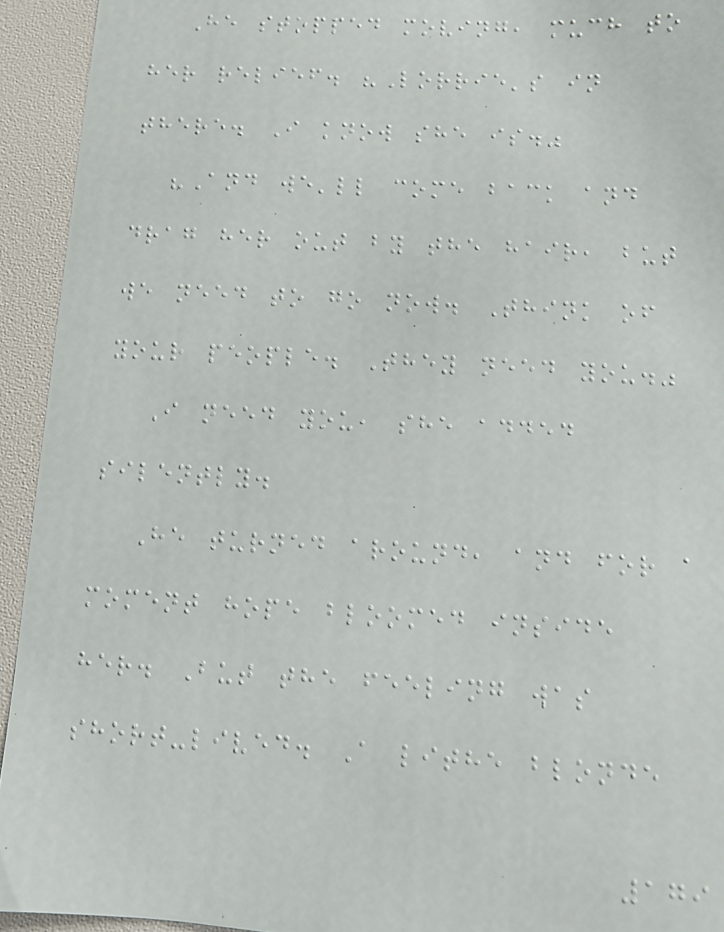He stopped moving, much to
her relief. "Lorrie's in
there. I know she is."
"And we'll come back and
drag her out by the hair, but
we need to go now. Think of
your people. They need you."
I need you, she added
silently.
He turned around, and for a
moment hope bloomed inside
her. But the feeling was
short-lived. A lithe blonde
179
